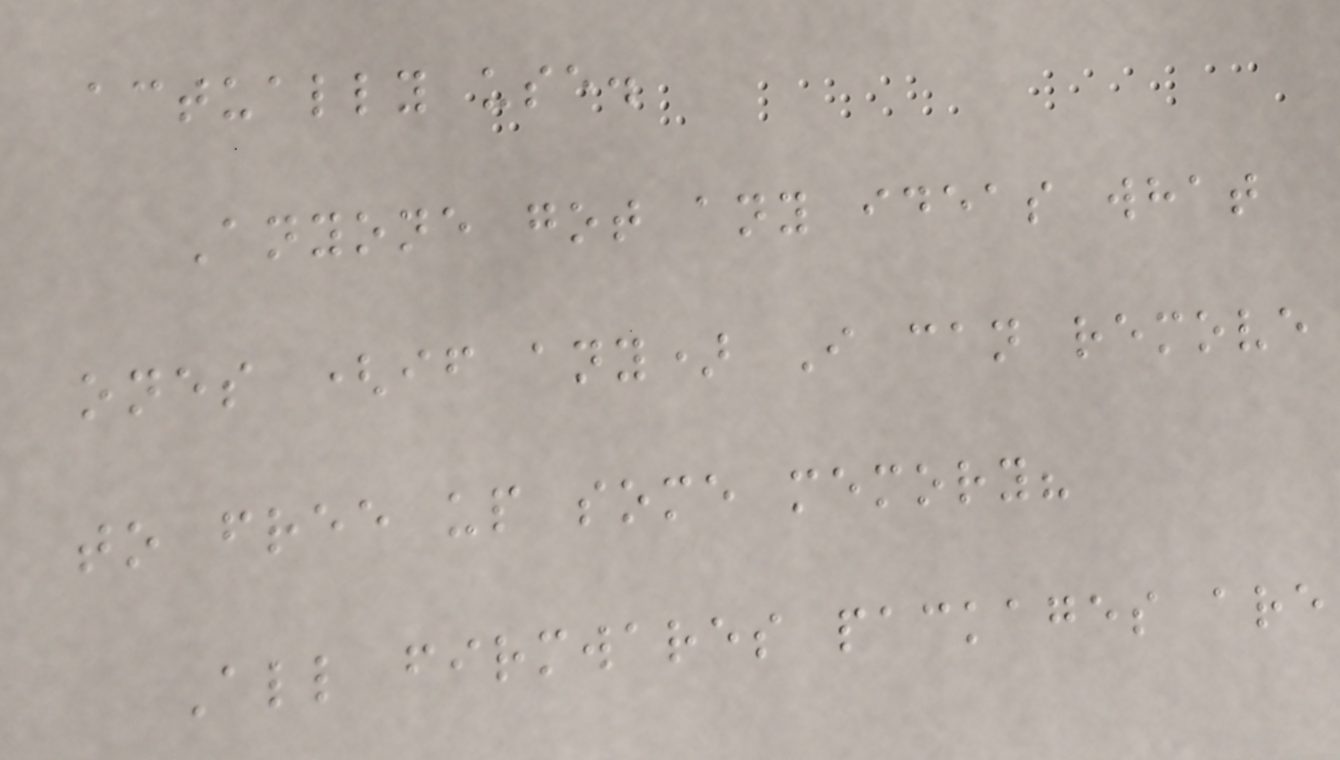actually use.
Anyone got any ideas what
ones (if any) I can remove
to free up some memory?
All firmwares packages are
